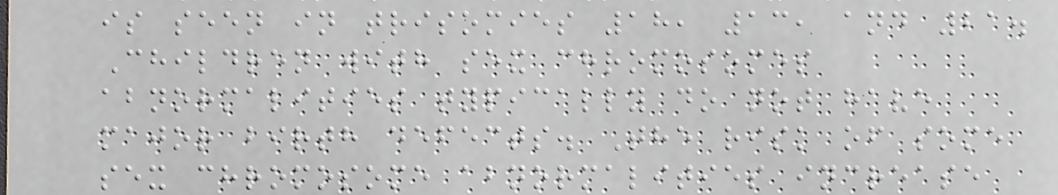is seen in trisomies 18, 13, and 21.
Children with sex chromosomes
abnormalities typically do not have
major birth defects. The risk of some
sex chromosome abnormalities increase
